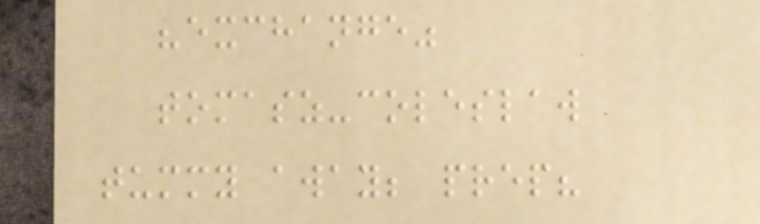"exchange"
tomasz-coleslaw
tummy away; prep?
